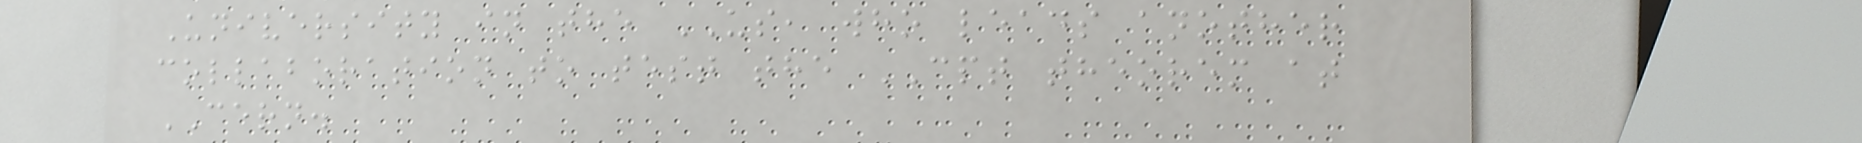University in the US, who leads another
collaboration to test the CPT theorem at
CERN.
